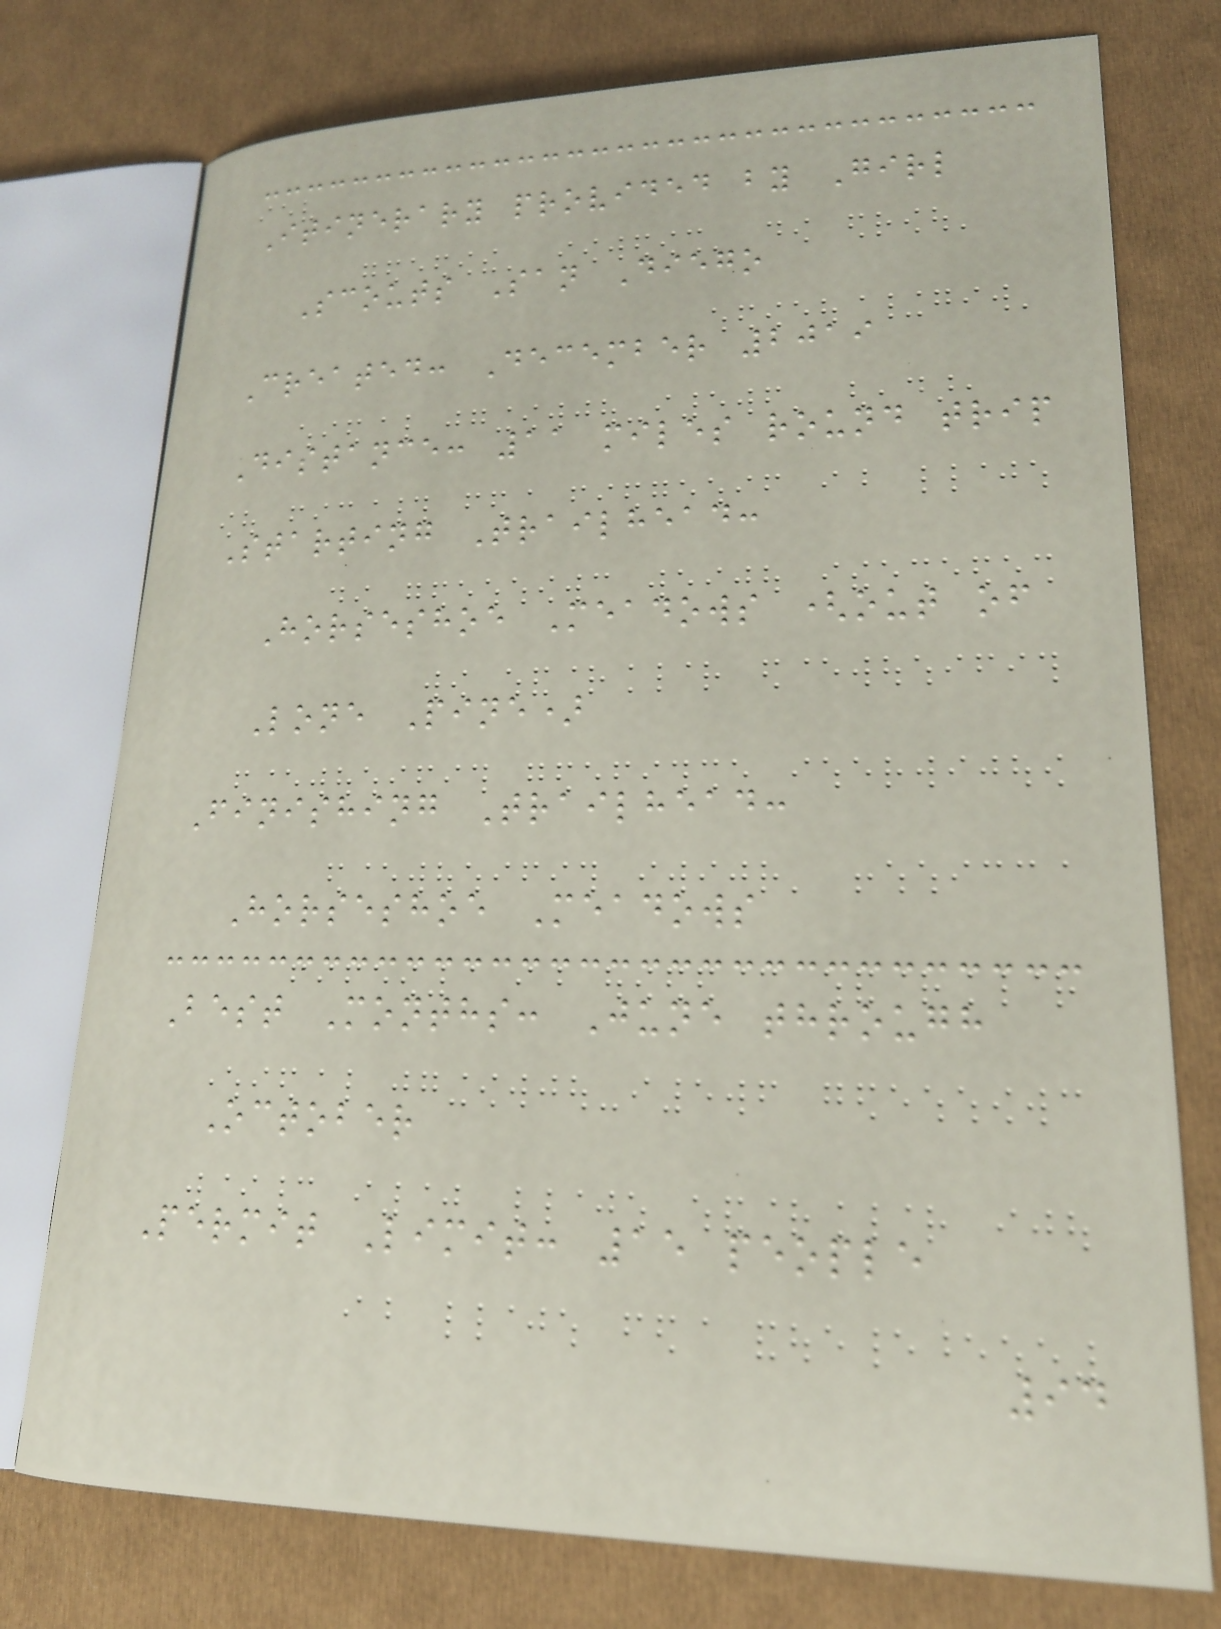Itinerary provided by Girl
Scouts San Diego
Created: December 2019
Distance: 11 miles round trip
Starting Trailhead:
Horseshoe Meadows (out of
Lone Pine)
Finishing Trailhead:
Horseshoe Meadows
Best Months: June through
October
Permit Limit: 15 people
94
